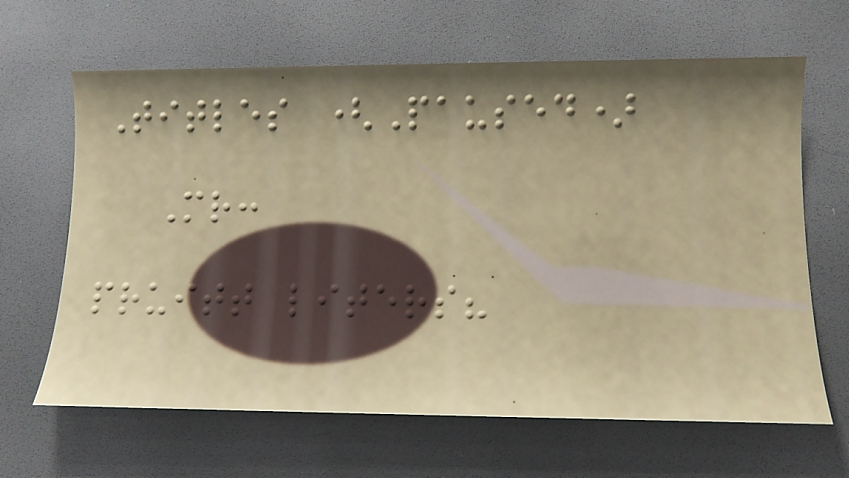Titles (Paused)
Mr:
pruitt liters?
